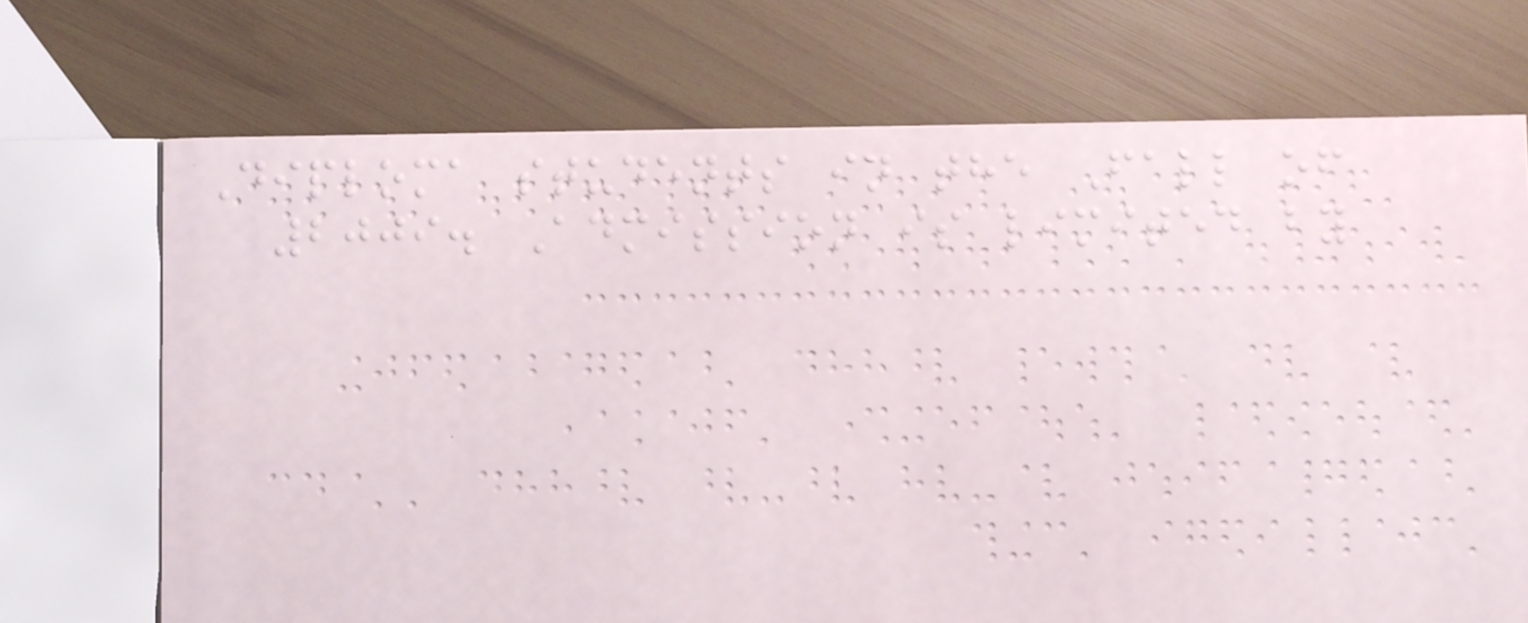Diploma students in the Fall of
2009. Admission is limited by
